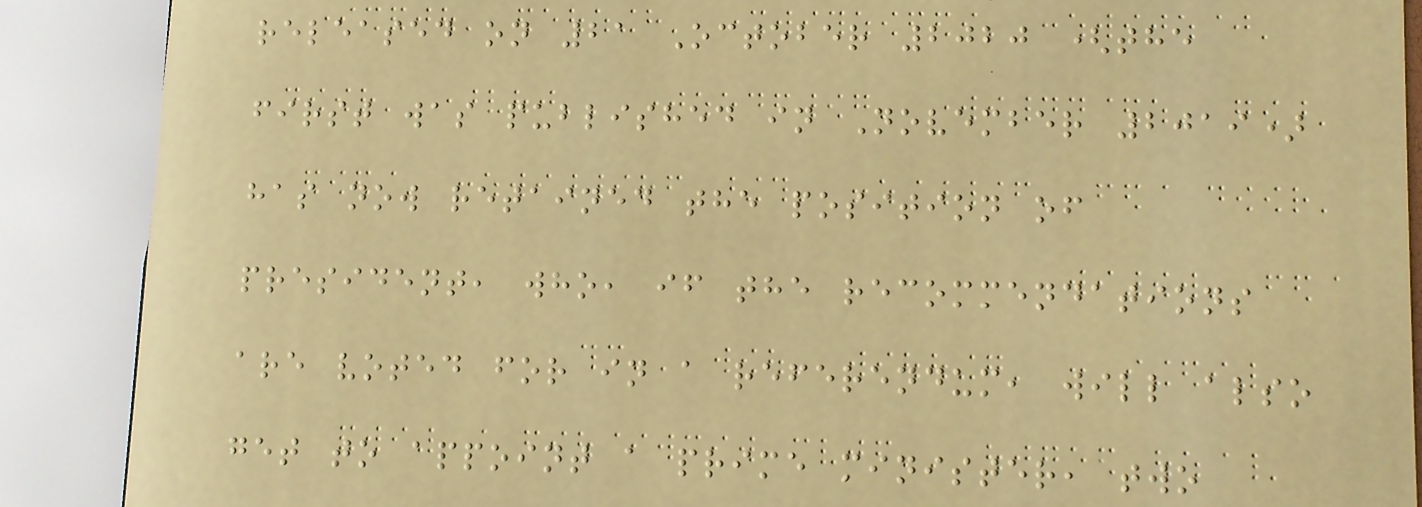released on 21 October 2020 (the
first was published in November 2019)
has now retained the position of
president, who, if the recommendations
are voted for in a referendum, will also
get to appoint a prime minister, two
